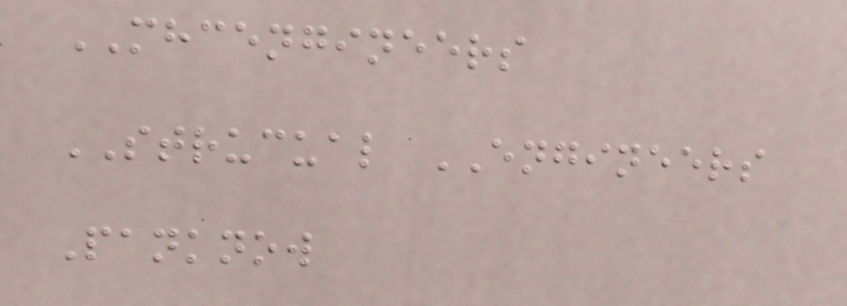MHCENGINEERS
STRUCUAL ENGINEERS
Panknow
